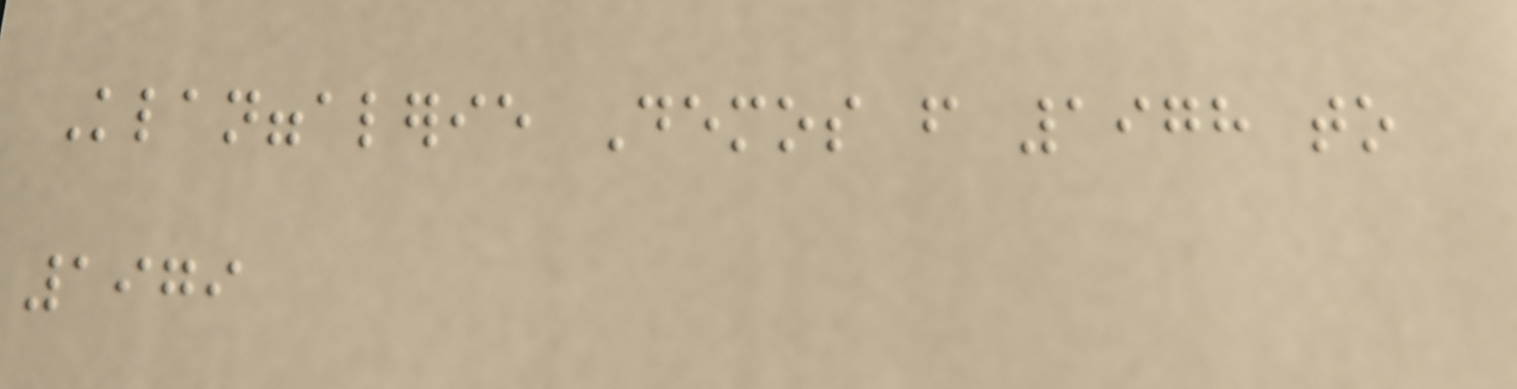Klanggalerie Demos from 1978 to
1979
